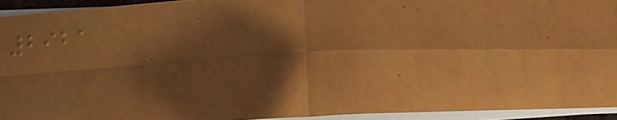2921
